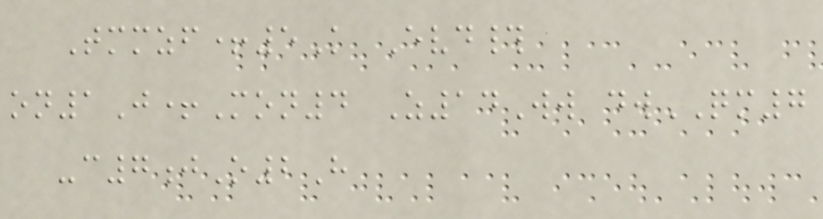Tmmzf+5K Evd#
on1J+Mon4 Z14Ww dwQM7
-c7jO2H
